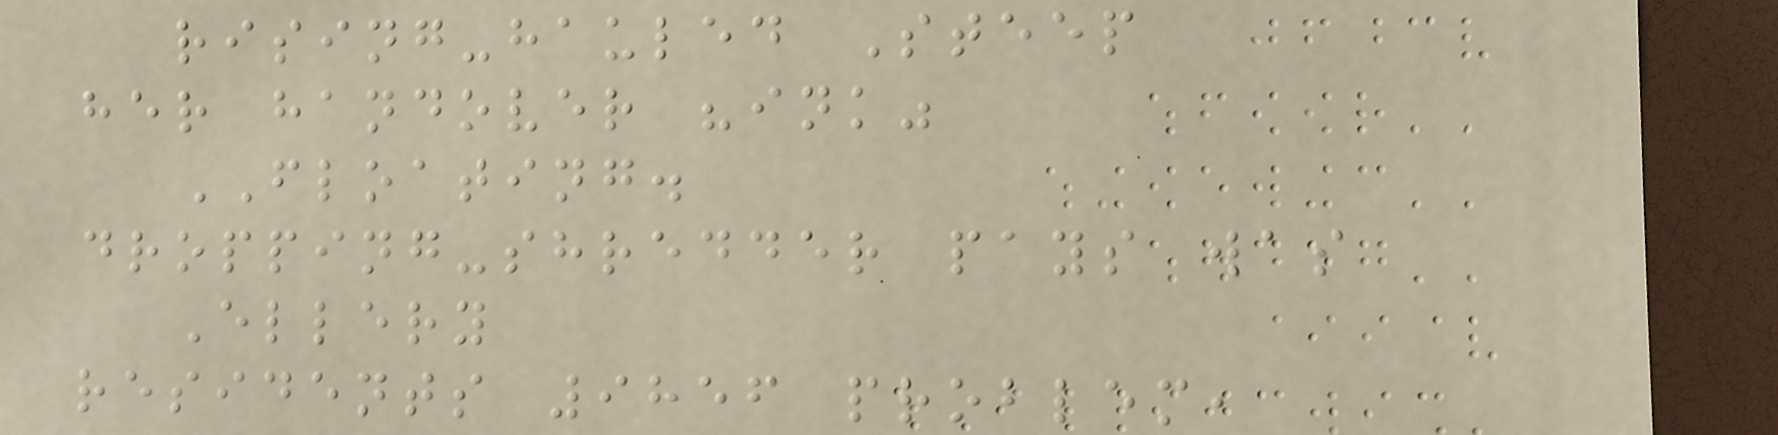rising-hauled Steep
her handover "ink"
FLOATING.
dropping-shredder pays was
Ellery
residents 9856 problem,
